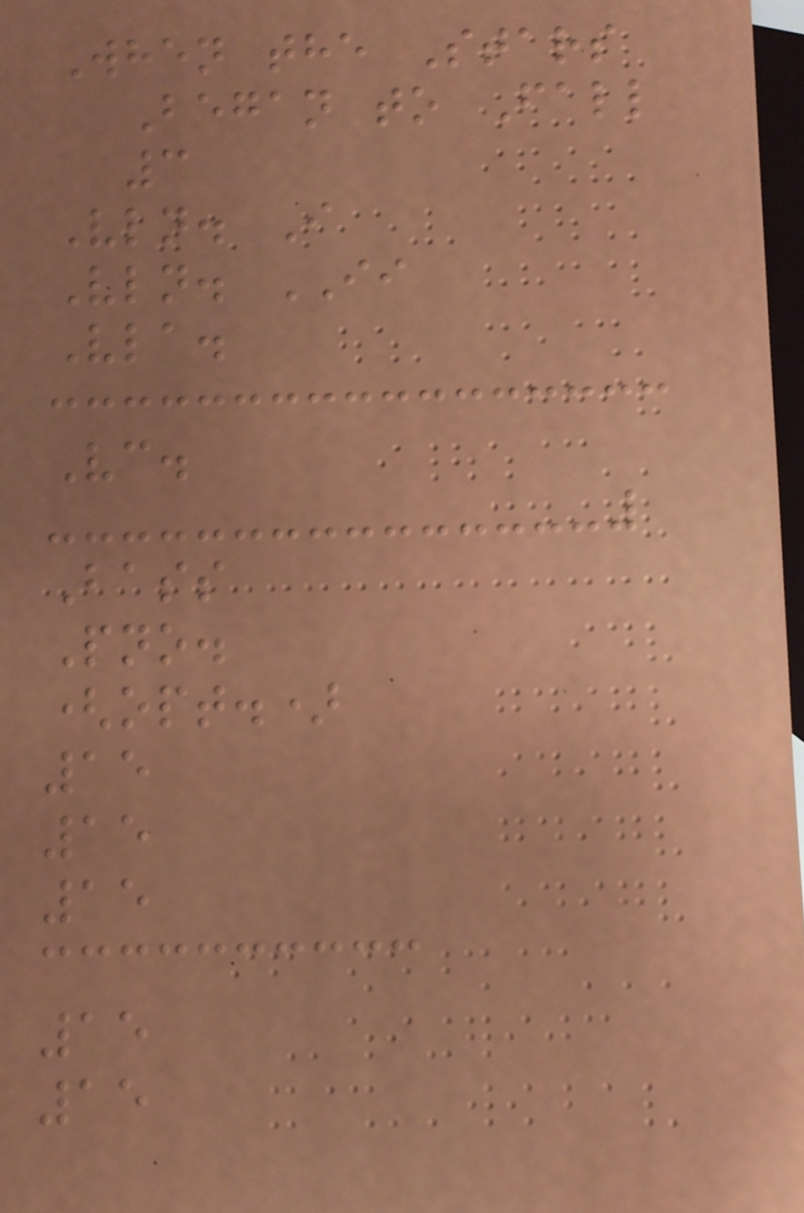When the Stars
Began to Fall
3
Vln. I
Vln. II
Vla.
Vc.
Bass
Pno.
(opt.)
15
15
15
15
15
